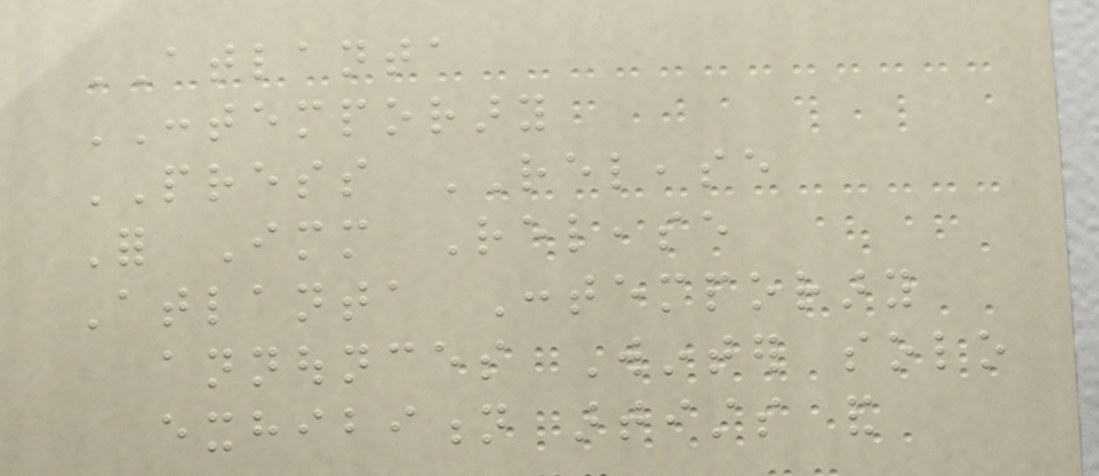ATLANTA
CONTEMPORARY
PRESS RELEASE
For Immediate Release
Atlanta Contemporary
announces Winter solo
exhibition artists and
